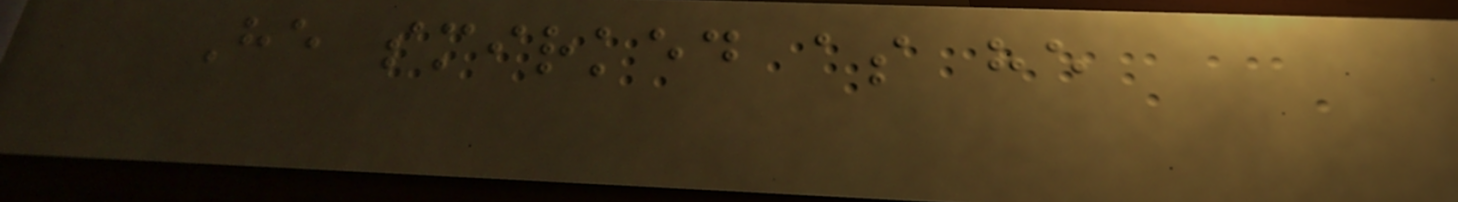He smirked as he
